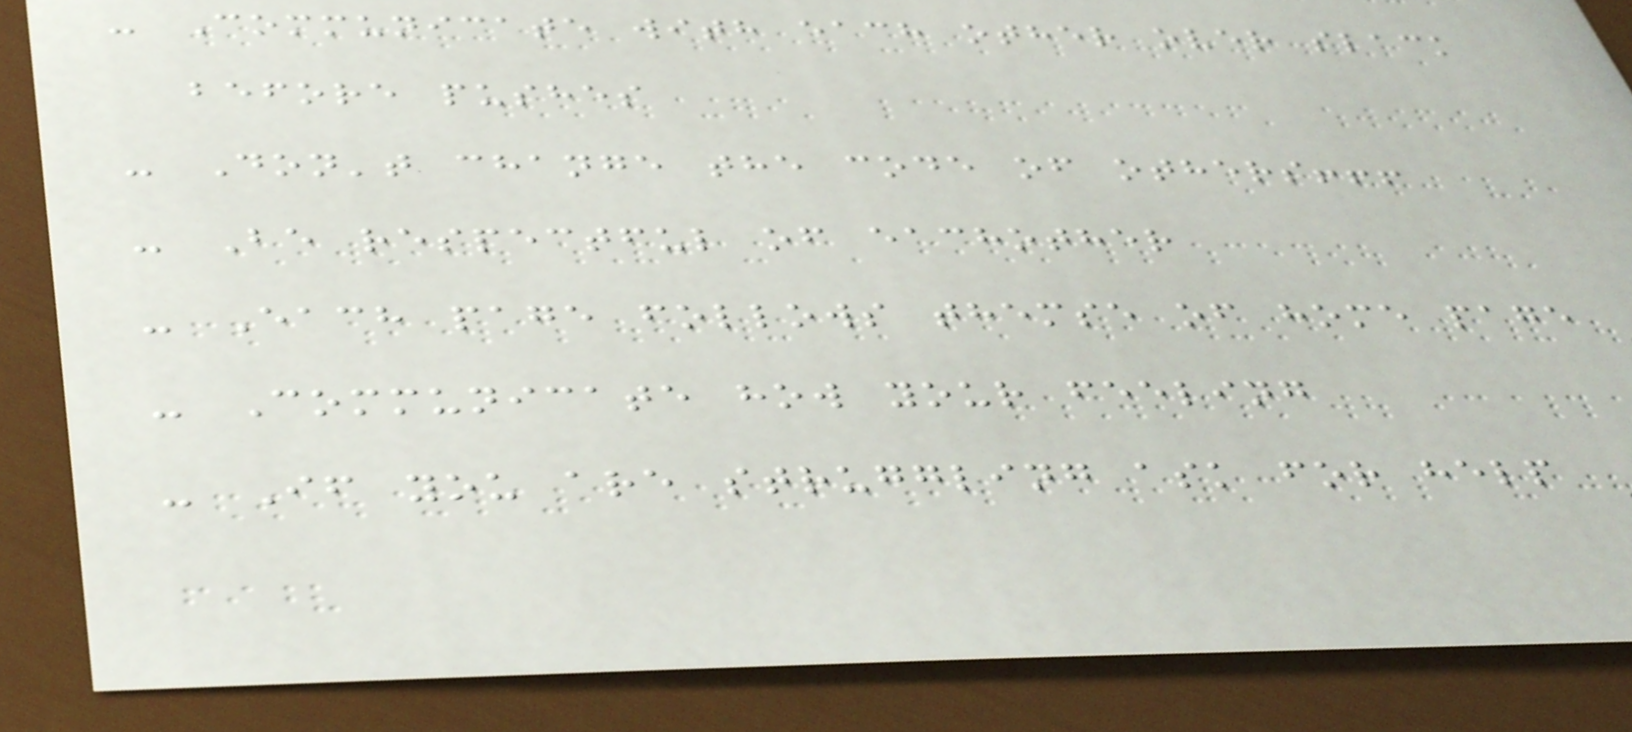- Communicate with each other over slack
before pushes
- Don't change the code of others!!!
- Be respectful of eachother
- Each page follows themse of home page
- Communicate how your feeling
- If you are struggling ask for help
